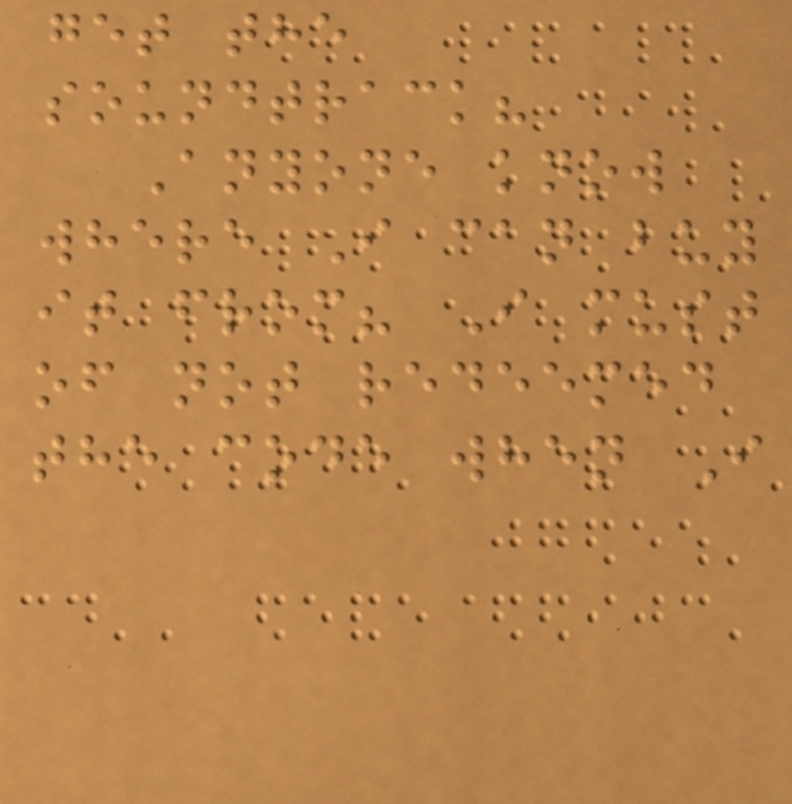get the
soundtrack?
Anyone know
where I can buy
it from? I must
of not redeemed
the code when I
